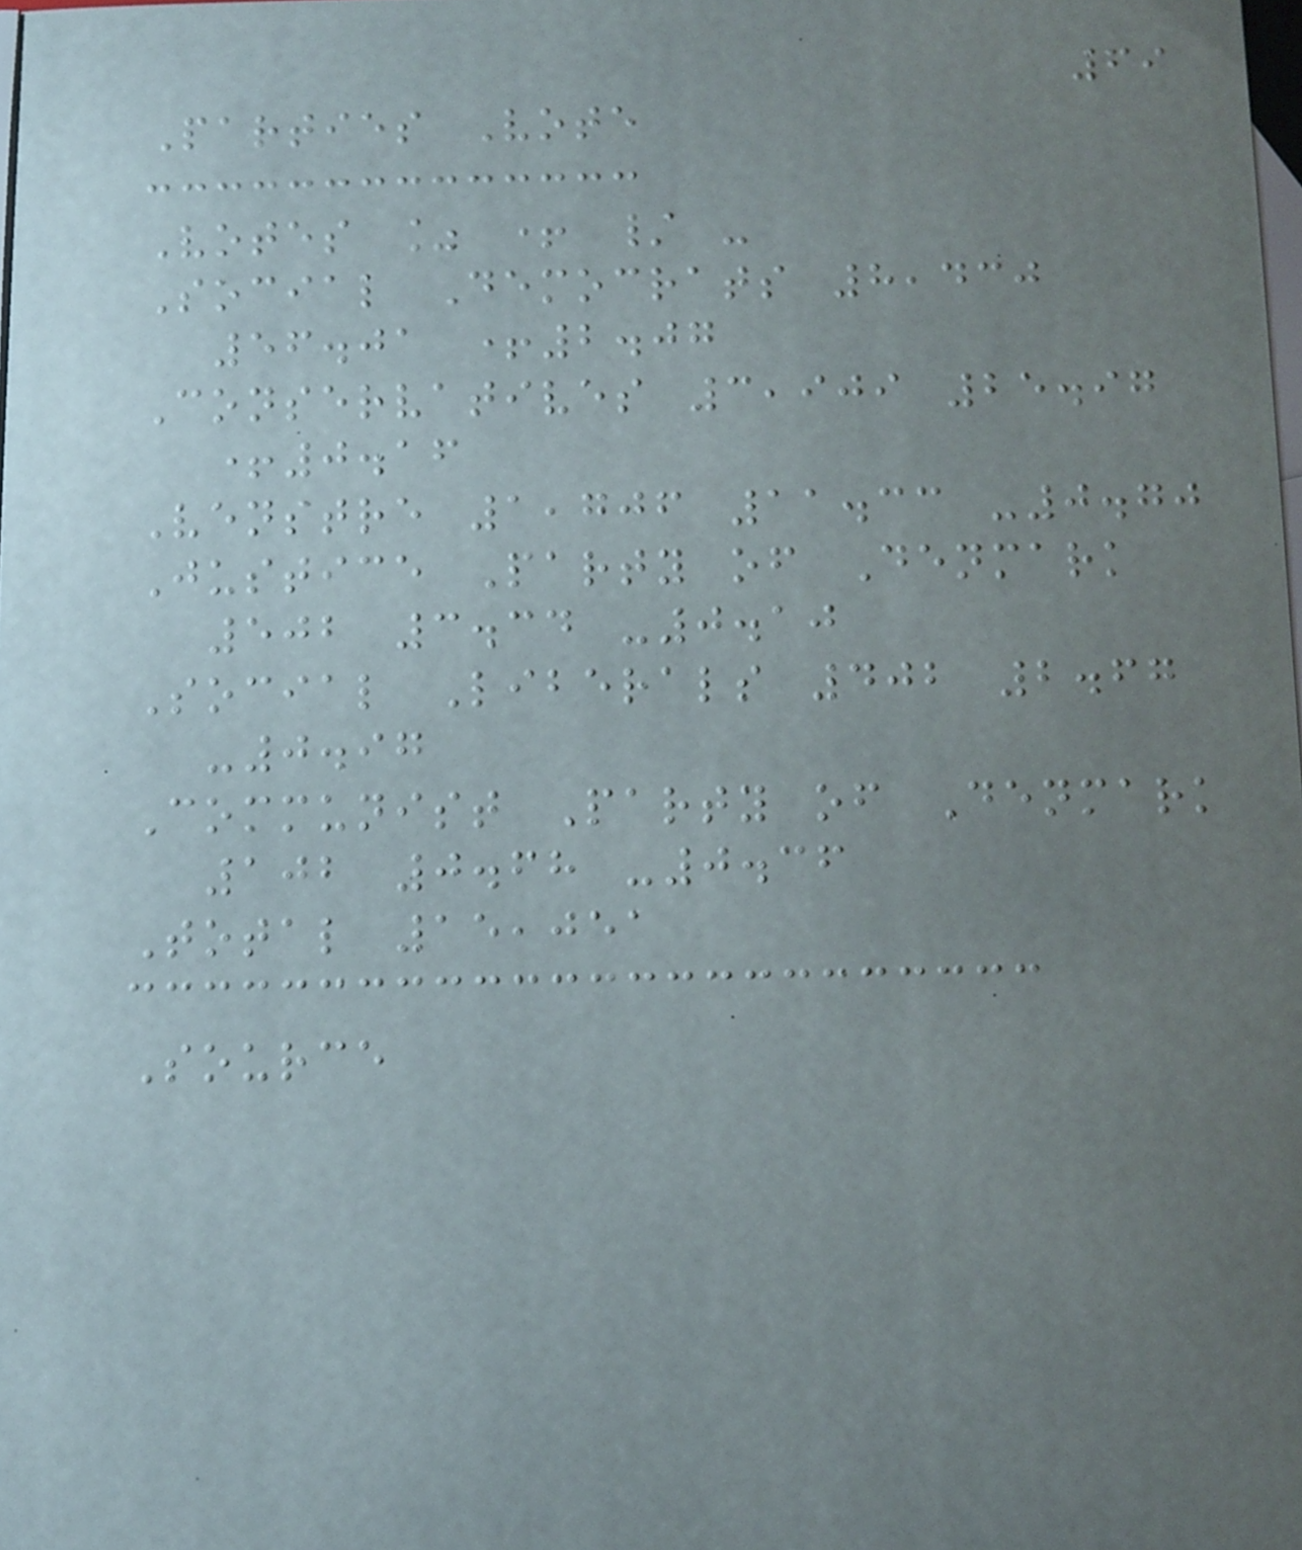69
Parties Vote
Votes % + / -
Social Democrats 8,430
56.01 +2.07
Conservatives 3,909 25.97
+0.16
Venstre 1,706 11.33 -0.70
Justice Party of Denmark
502 3.34 -0.10
Social Liberals 402 2.67
-0.97
Communist Party of Denmark
102 0.68 -0.36
Total 15,051
Source
